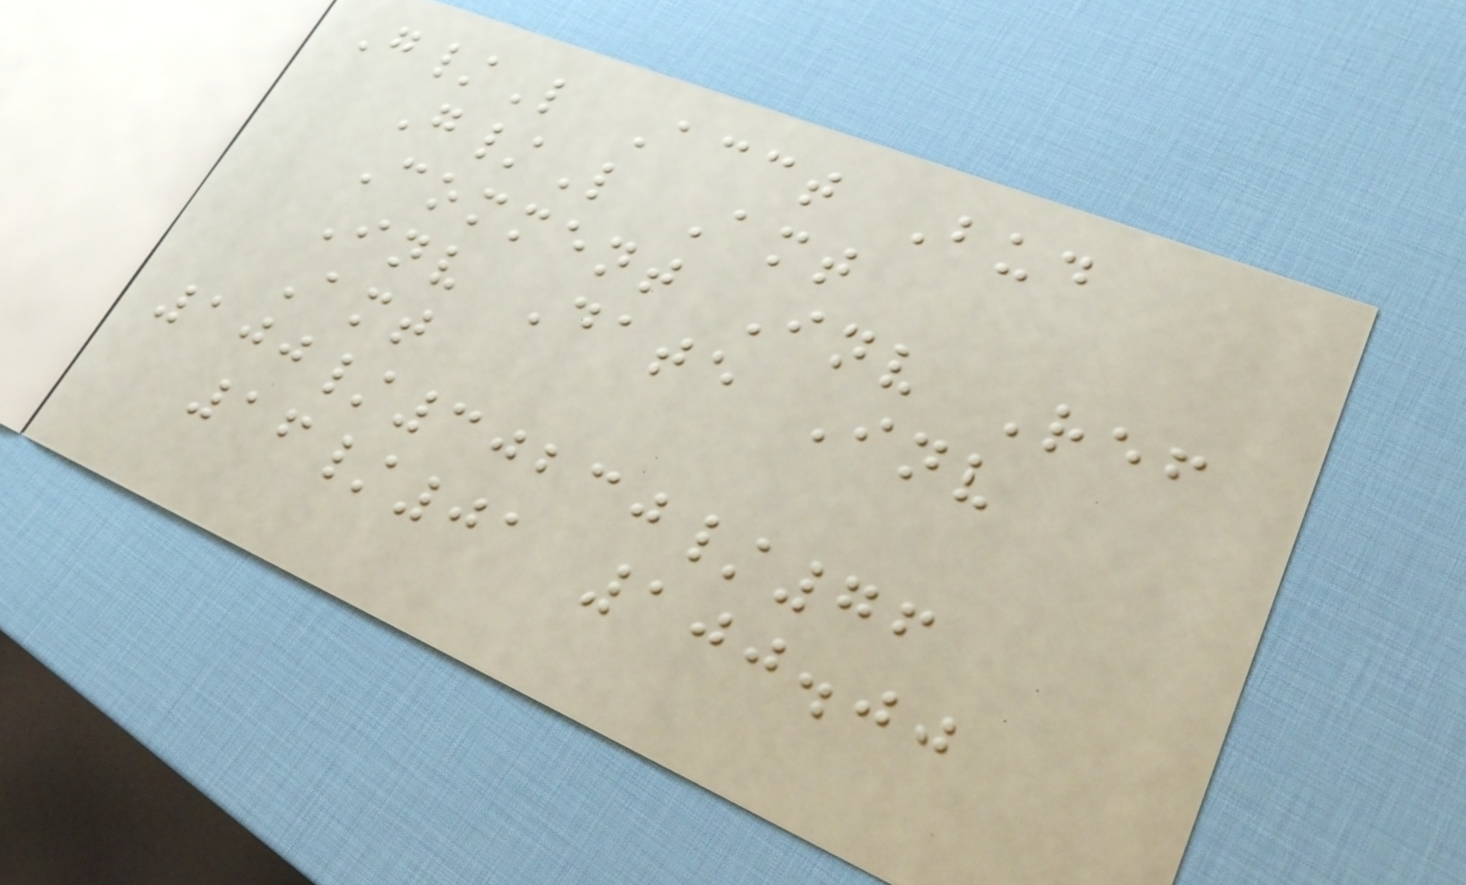G/L Acct Bud
G/L Amt
Comment Inv Ref
Inv Date Inv
Amt
100/30230/76
16/01 100.00
